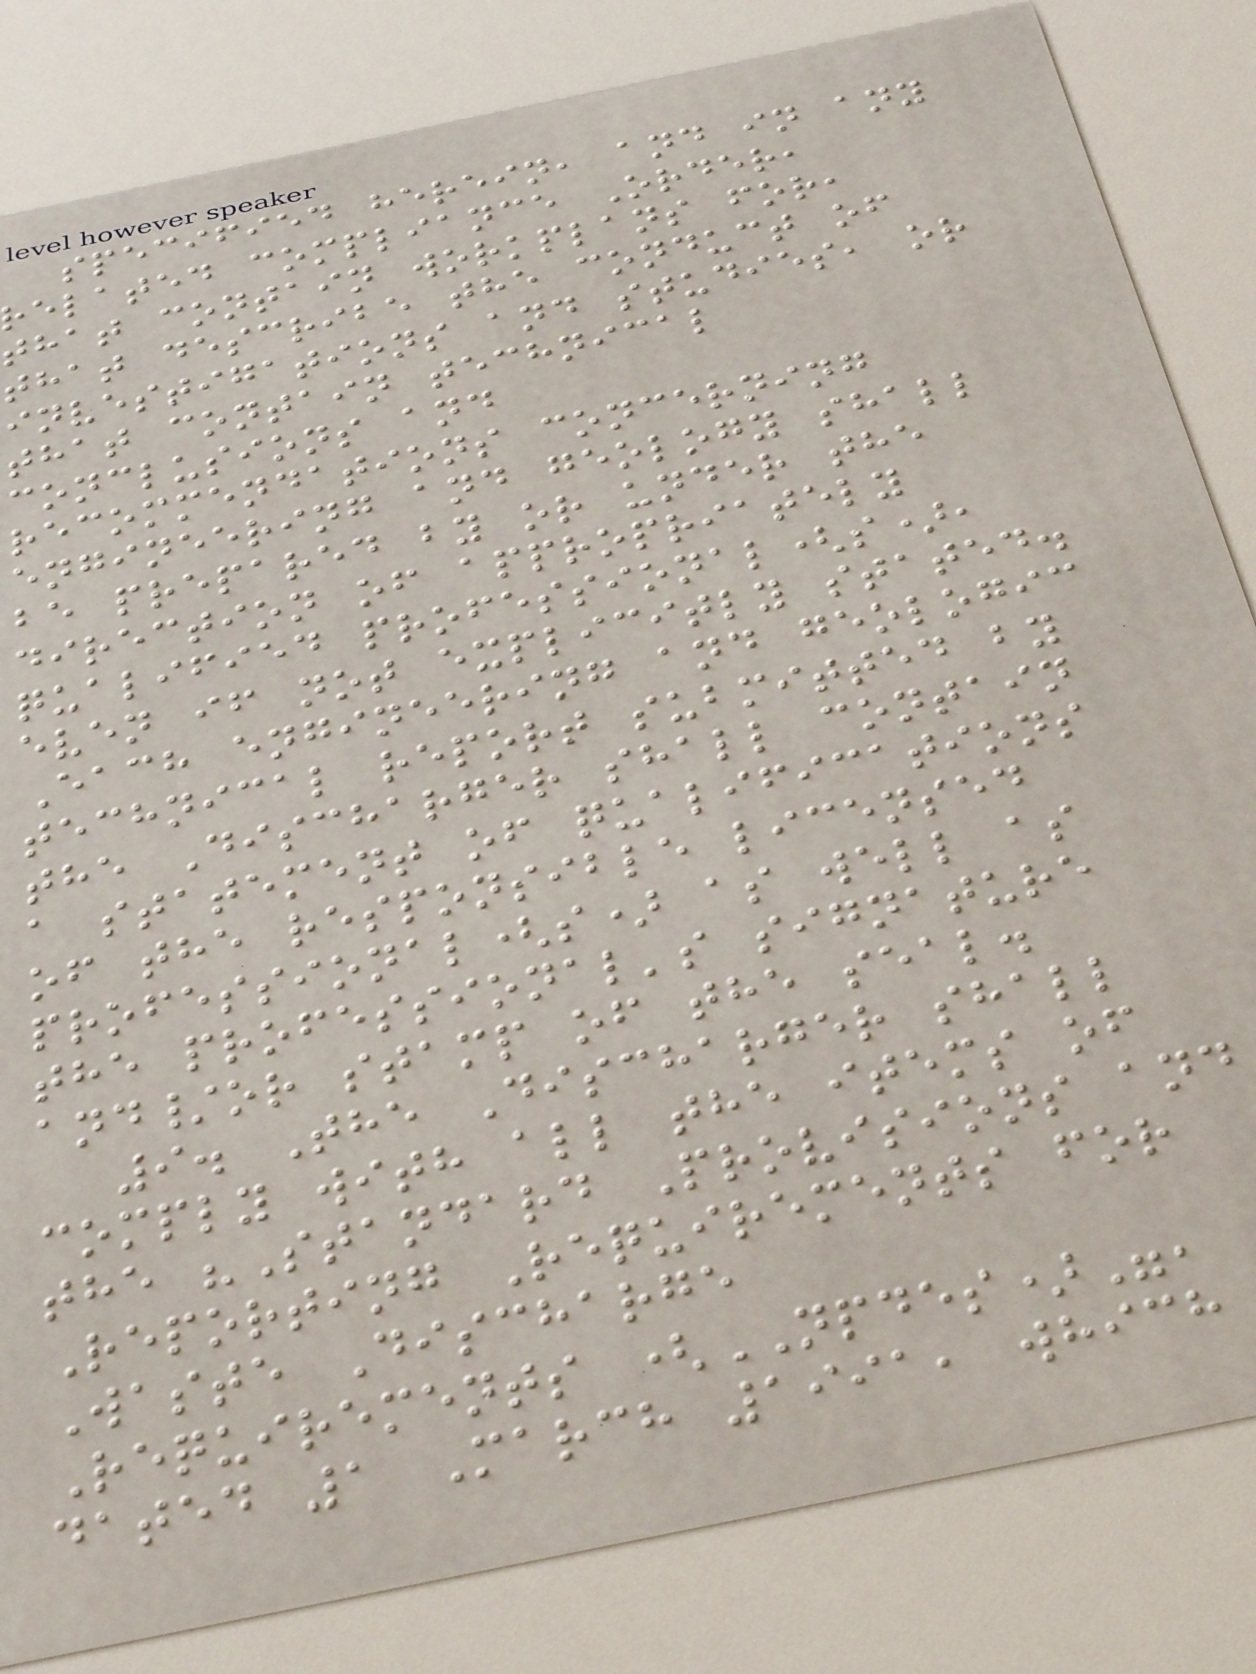specified herein, and in any
related compliance Order,
that contain workplans for,
that describe the conduct of
investigations and studies, or
that contain technical
conclusions and
recommendations concerning
engineering and geology shall
be prepared by or under the
direction of appropriately
qualified professional(s),
even if not explicitly stated.
Each engineering and geologic
technical report submitted by
the Discharger shall contain
a statement of qualifications
of the responsible licensed
professional(s) as well as
the professional's signature
and/or stamp of the seal.
9. The Discharger shall
comply with all the items of
the "Standard Provisions and
Reporting Requirements for
Waste Discharge
Requirements (NPDES)",
dated 1 March 1991, which
